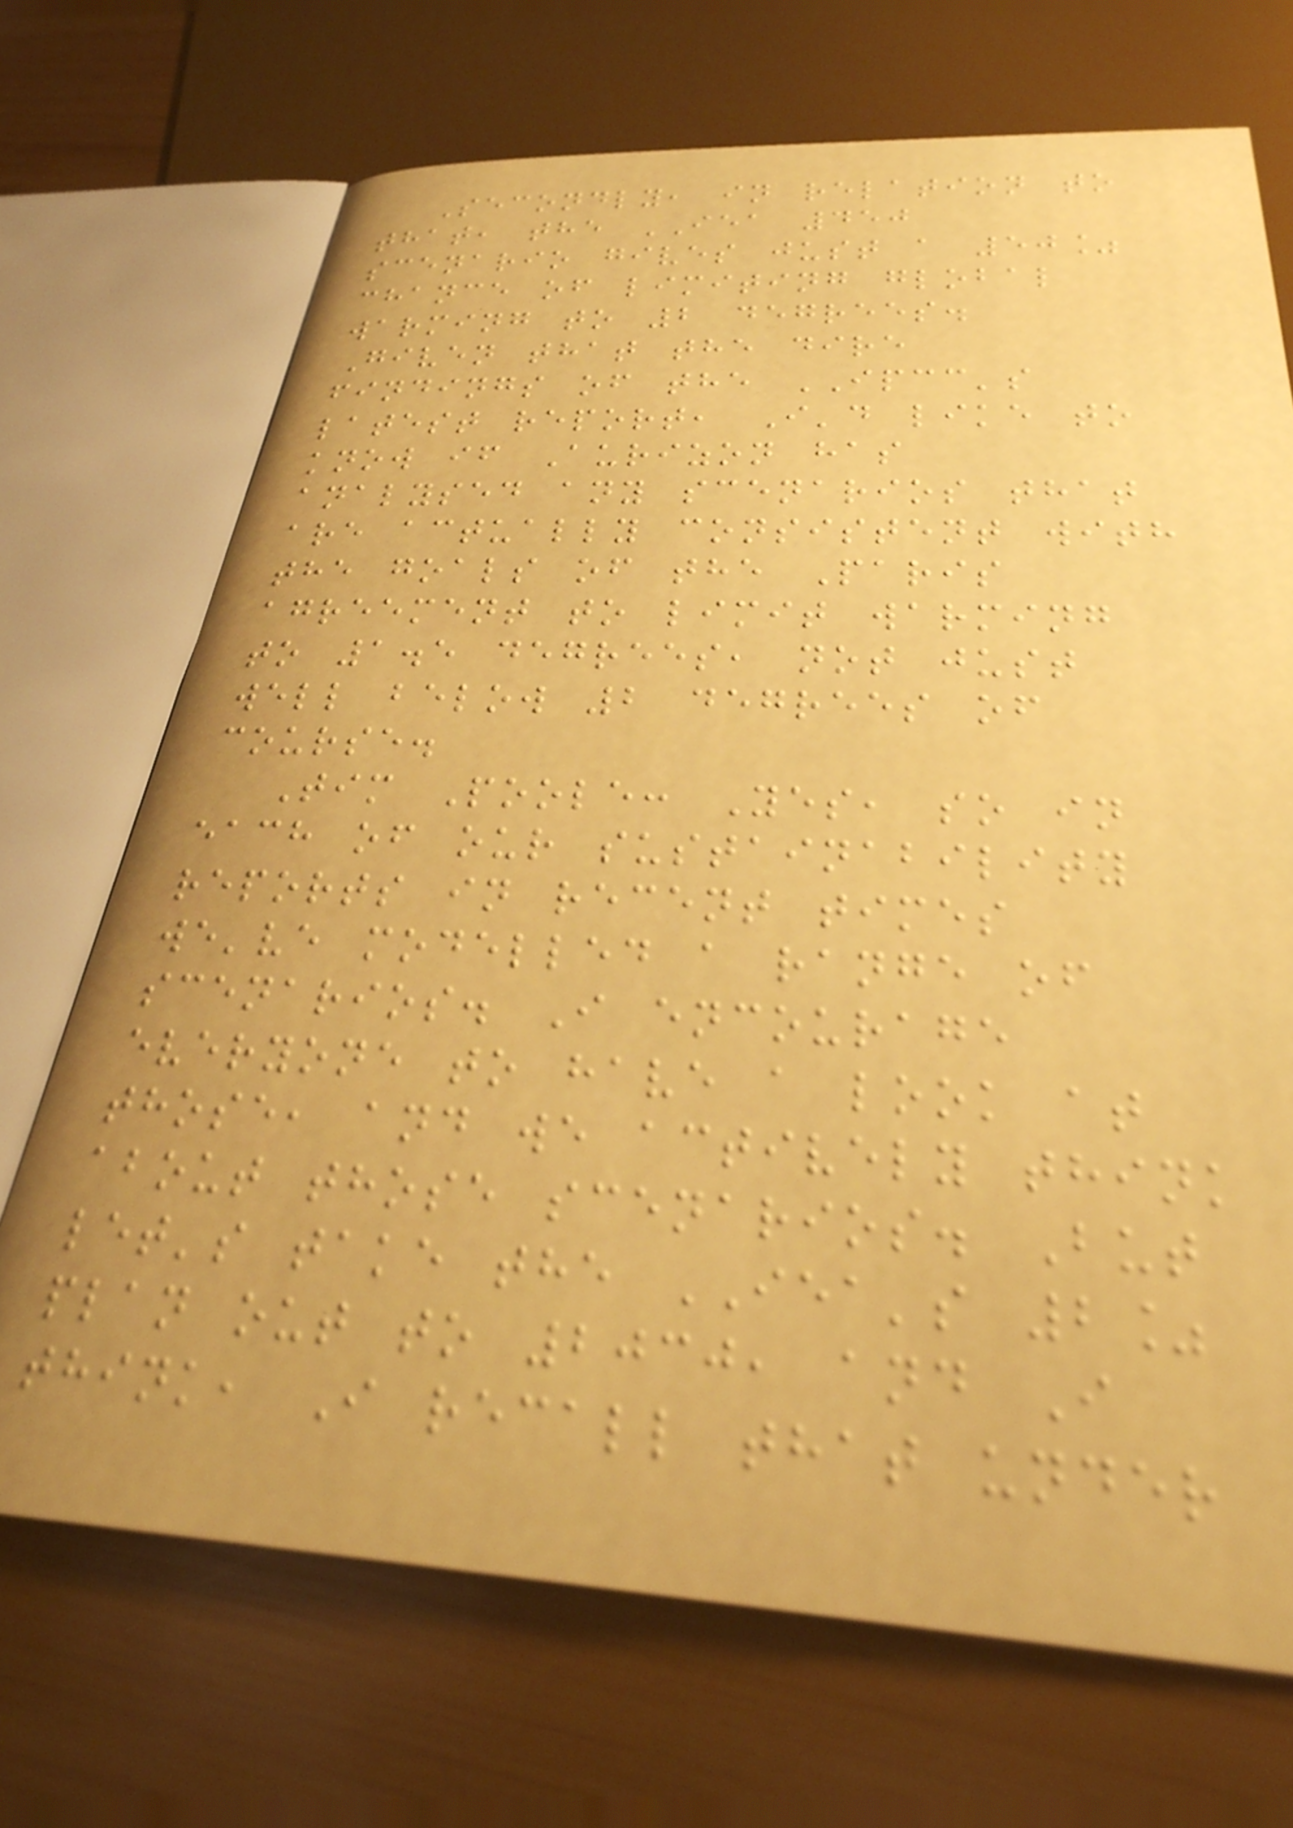Secondly, in relation to
that, the IEA 450
scenario gives just a 50%
chance of limiting global
warming to 2 degrees.
Given that the dire
findings of the IPCC's
latest report, I'd like to
know if Aurizon has
analysed any scenarios that
are actually consistent with
the goals of the Paris
agreement to limit warming
to 1.5 degrees, not just
well below 2 degrees of
course.
Tim Poole: Yes, so in
each of our sustainability
reports in recent times
we've modelled a range of
scenarios. I encourage
everyone to have a look at
those, and we actively think
about those scenarios. But
let's take the IEA's 2%
plan out to 2030, and I
think, I recall that under
